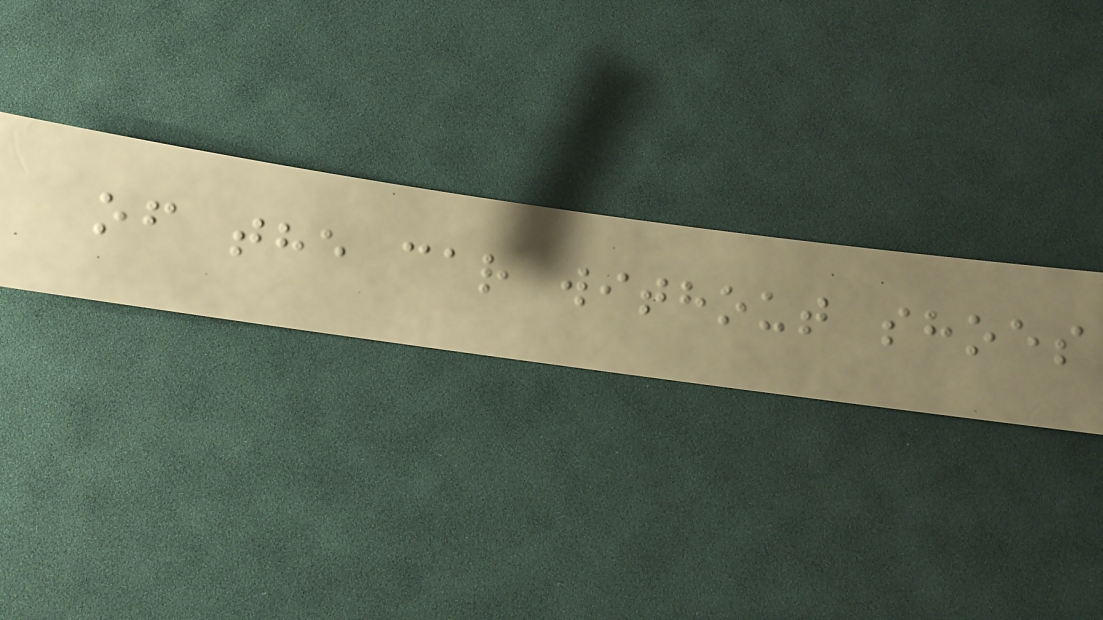of the car without shoes
